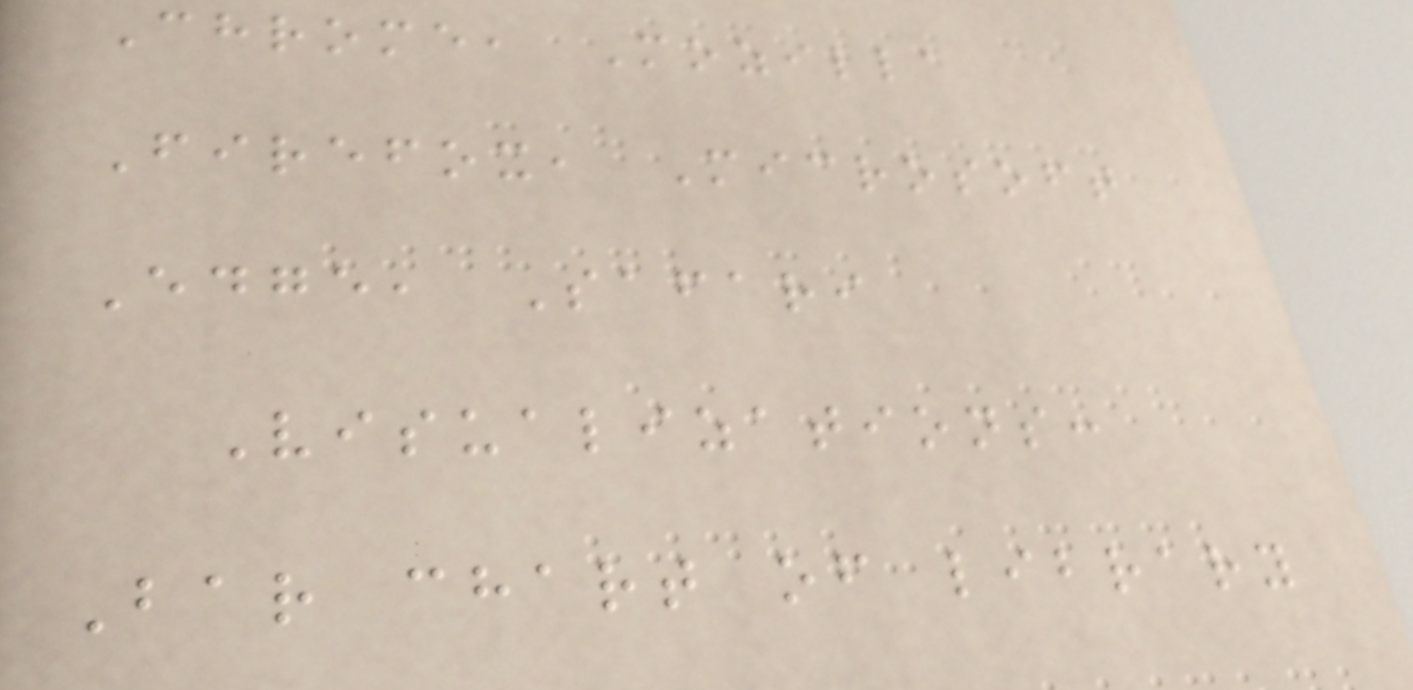Chrome, Mozilla
Firefox, Microsoft
Edge, Safari
Visualizations:
Bar chart of library
